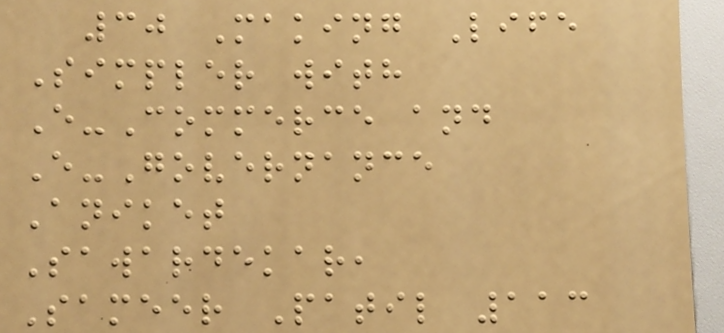30 Making Life
Simpler with
E-Commerce and
E-Governance
Aniket
Sawardekar,
Sameer Patil 113
